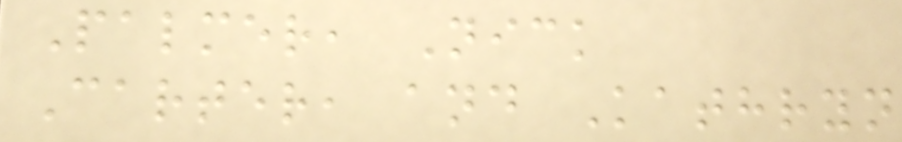Palmer, Nick
Carter, and Kathryn
